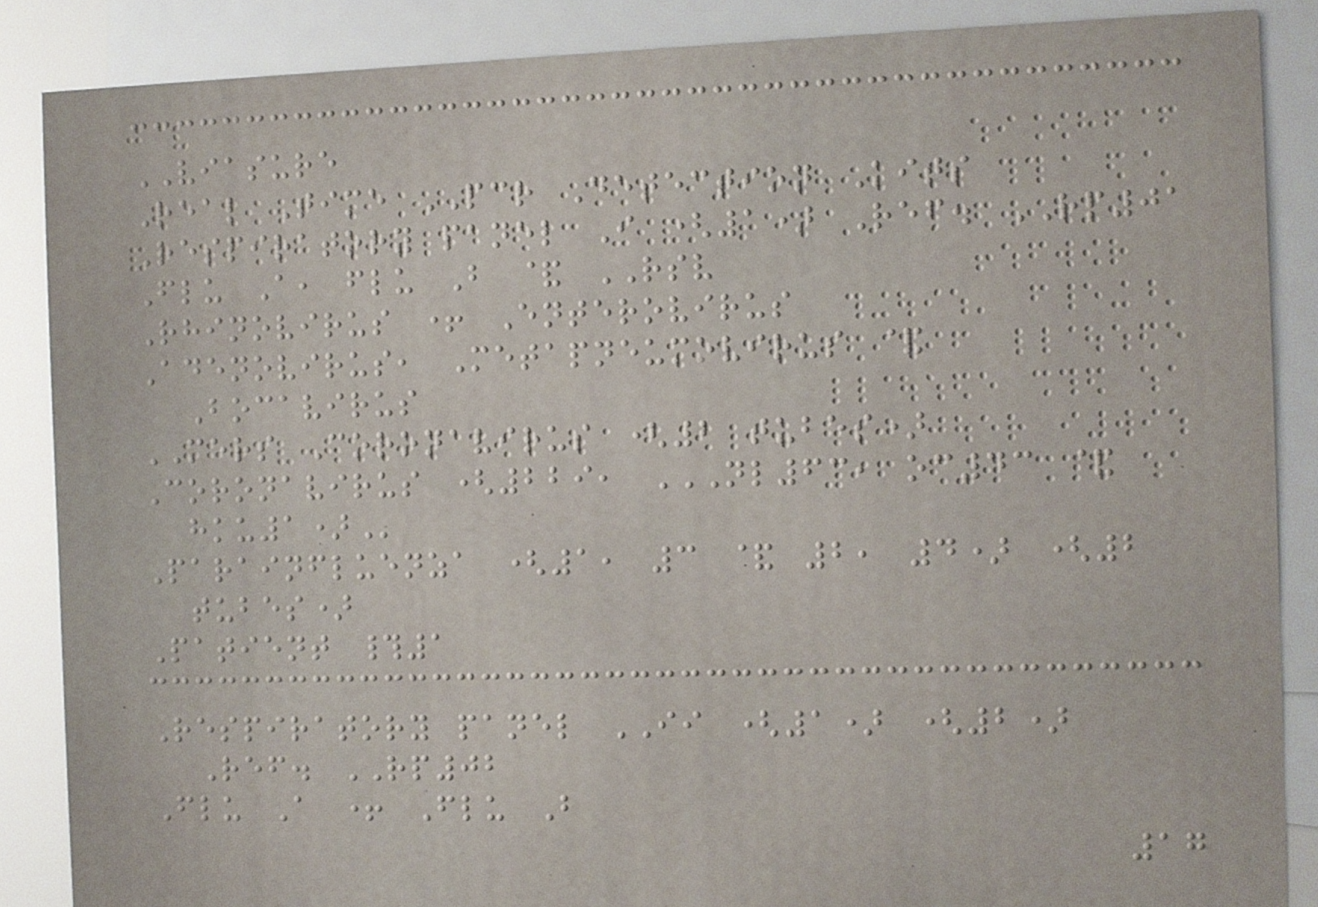VIASURE
Real Time PCR Detection Kits
Respiratory panel I (1) Ref. RP01
Flu A, flu B & RSV
Rhinovirus + Enterovirus
Adenovirus, Metapneumovirus &
Bocavirus
MERS Coronavirus (2 tubes)
Coronavirus (229, NL63, OC43 &
HKU1)
Parainfluenza (1, 3 & 2, 4) (2
tubes)
Patient #1
Respiratory panel II (1) (2)
Ref. RP02
Flu A + Flu B
17
